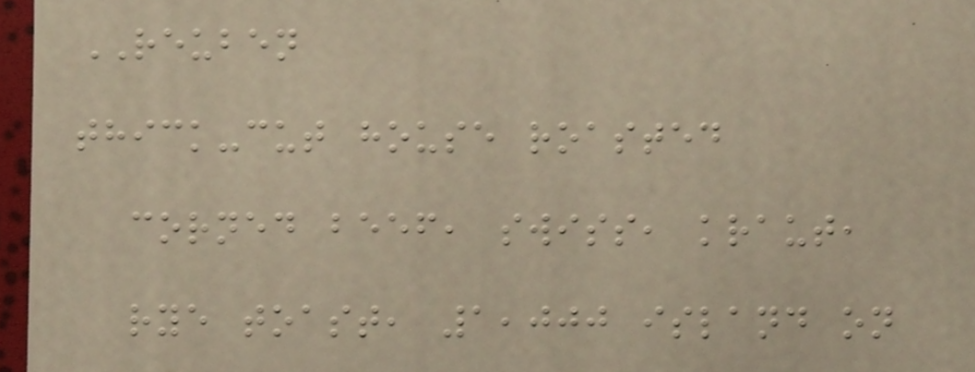REUBEN
thick-cut house roasted
corned beef, swiss, kraut,
rye toast, 1,000 island on
